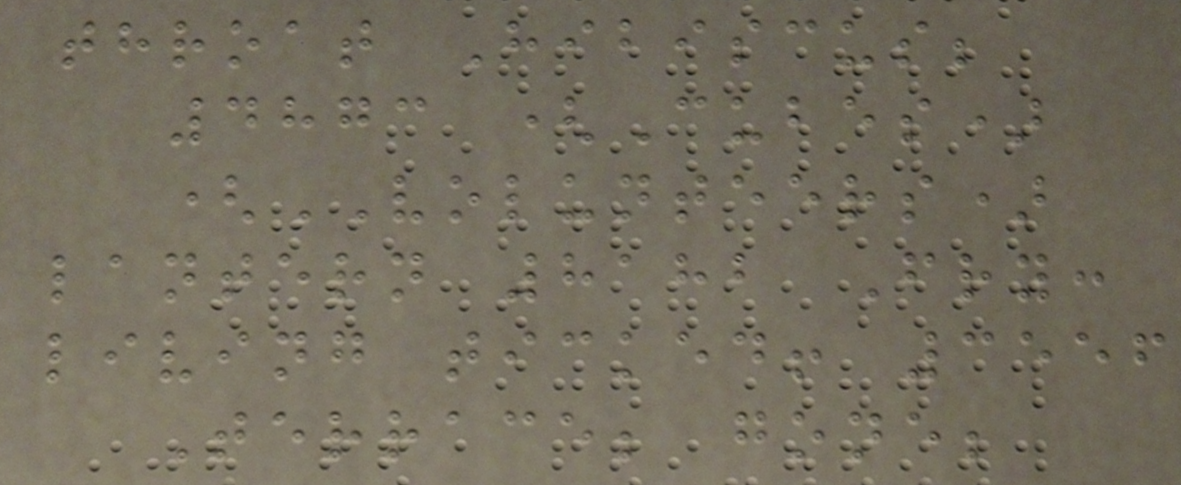throat Hibiscus;
4873 (Cubes)
(VOLUNTEERS)
lantern 8182 Fry:
living ticked! 3556
Terrace; gone;
